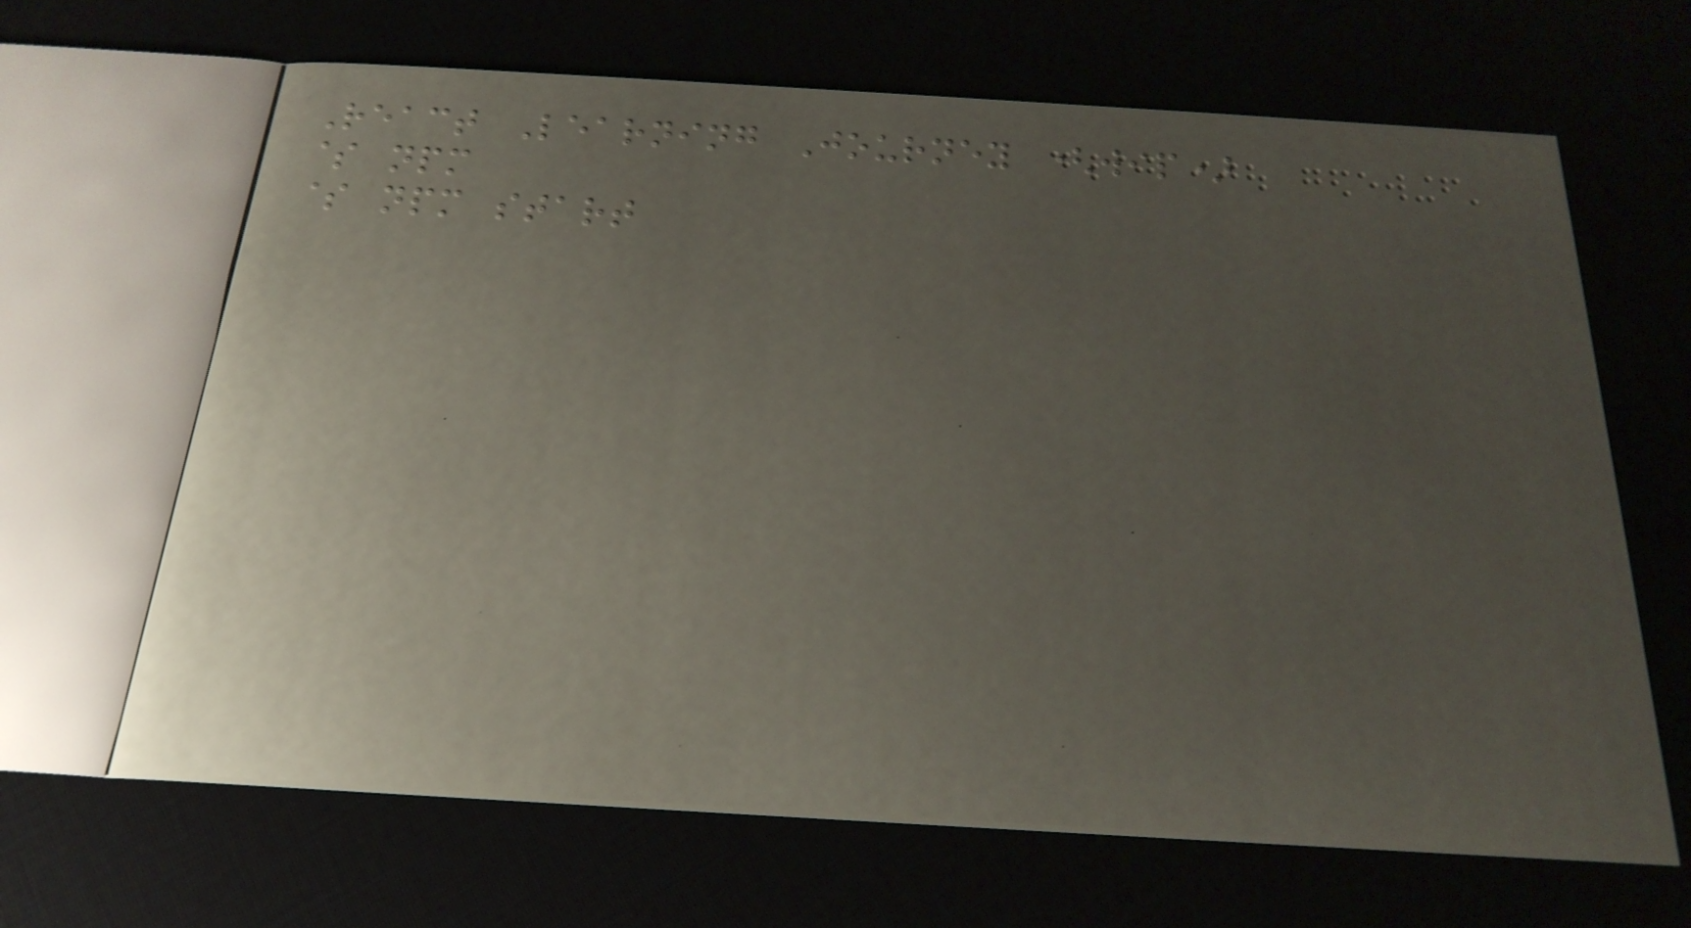React Learning Journey (wip)
$ npm
$ npm start
